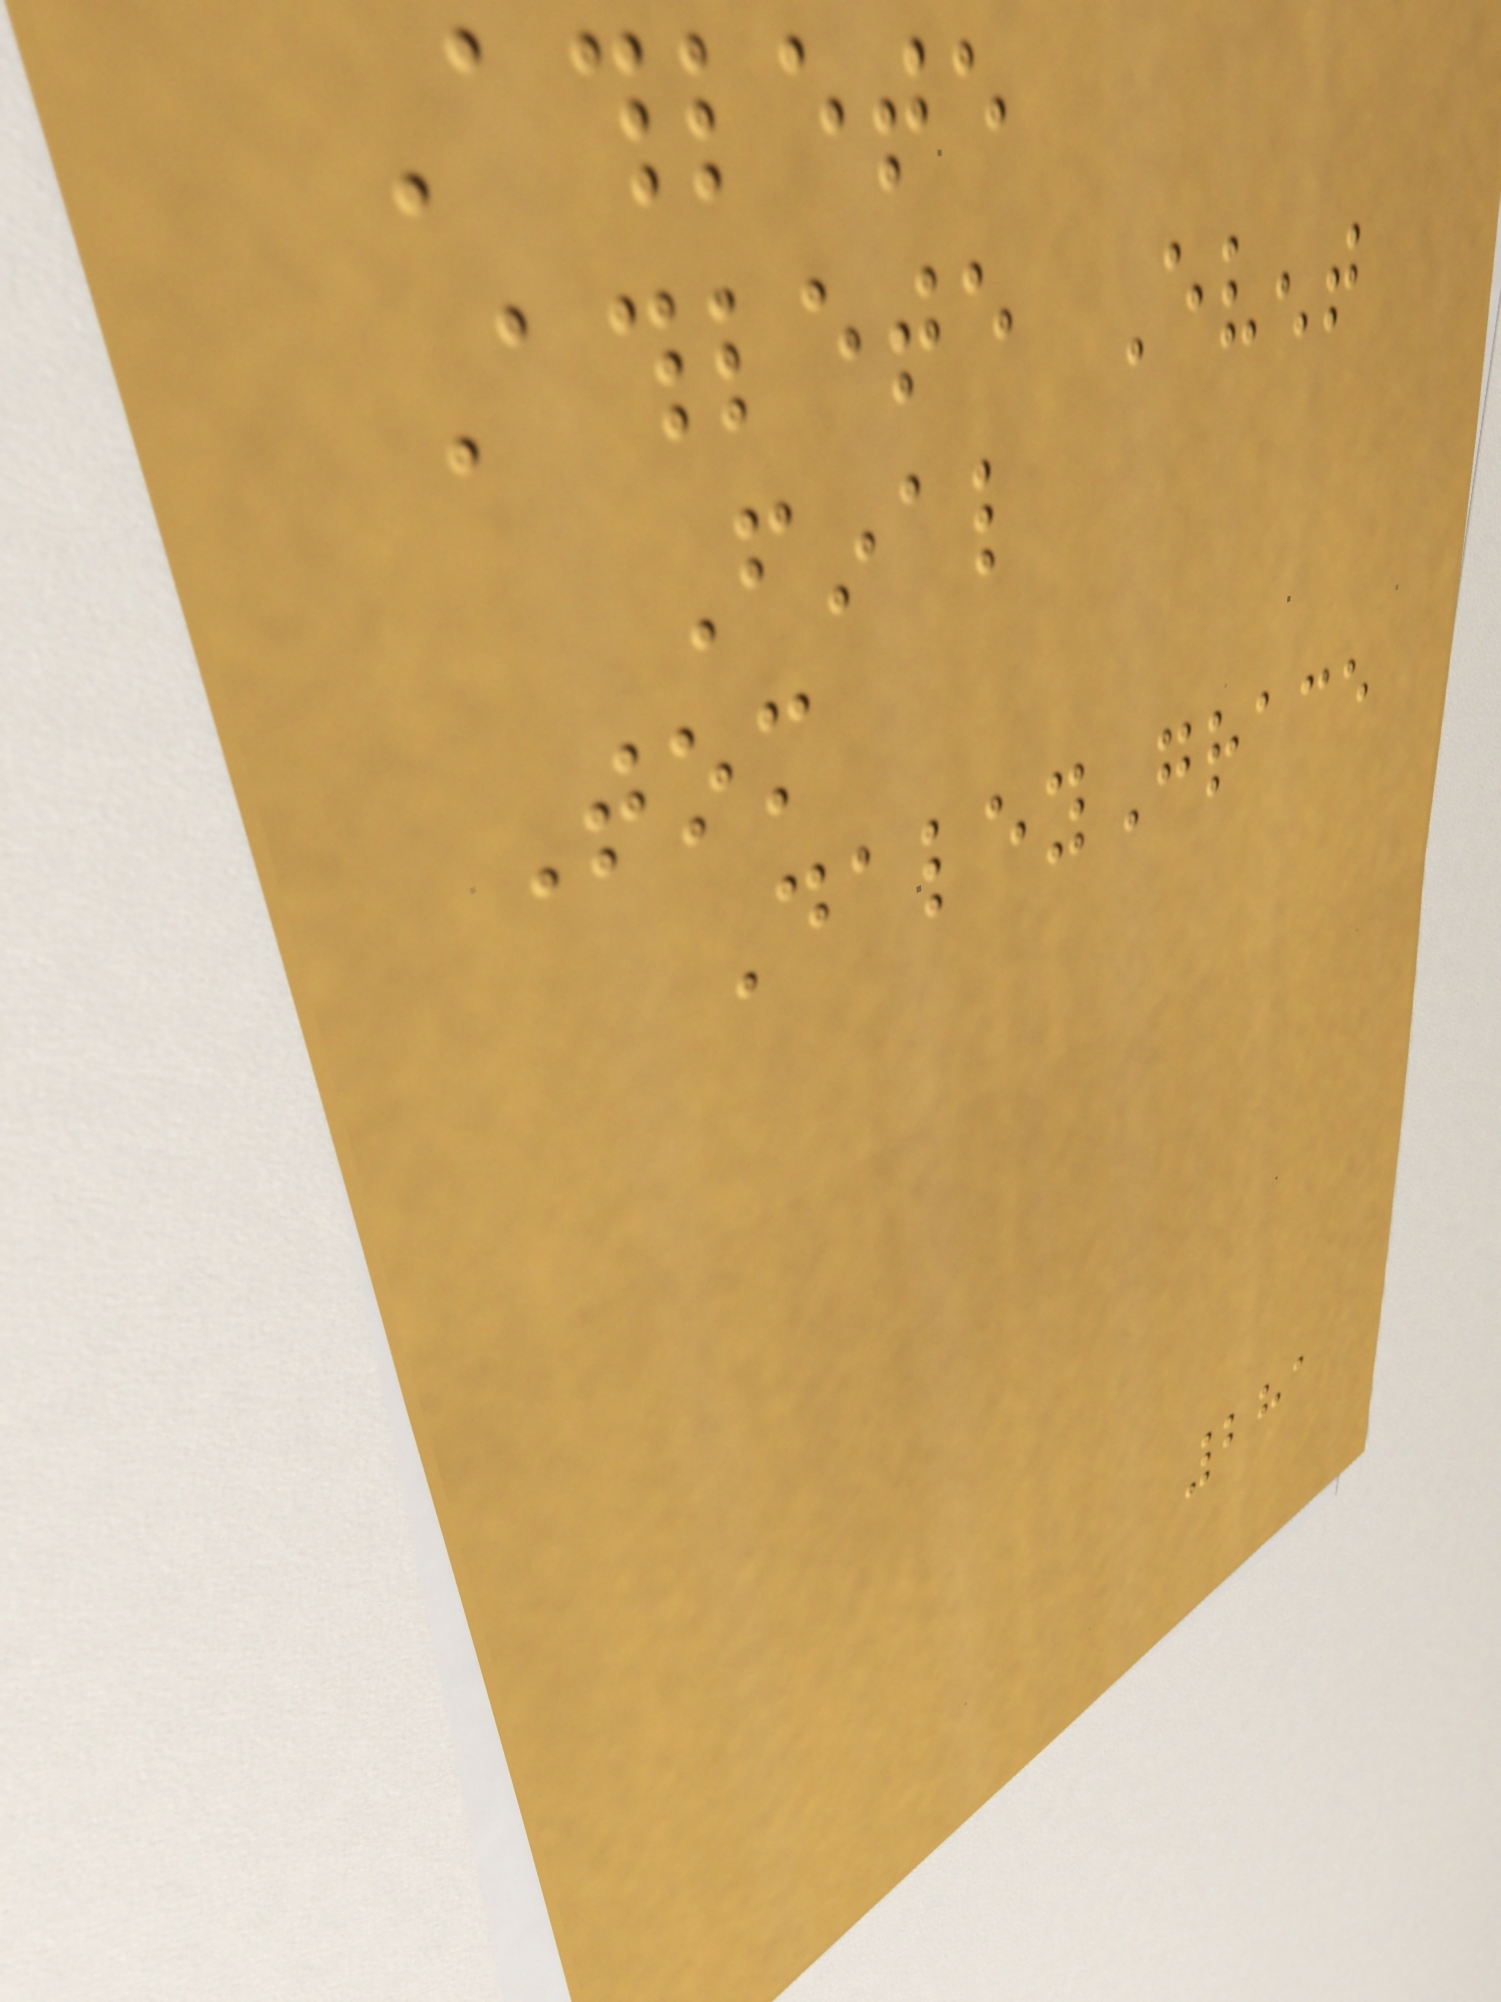Athlete
Athlete Event
Final
Tom
DaleyGrace
281
